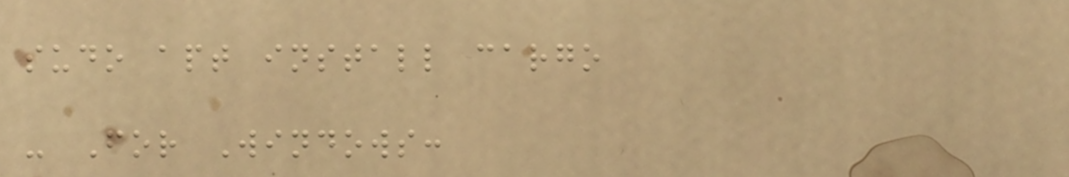sudo apt install cargo
- For Windows:
